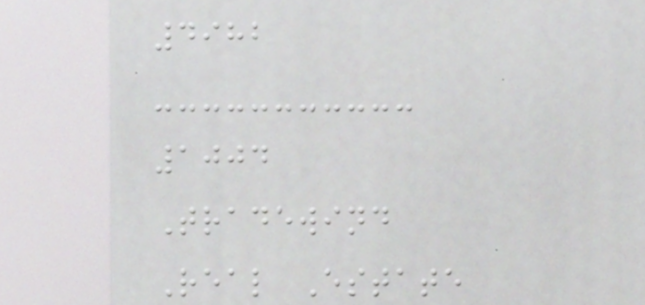4982
1004
Tradewind
Real Estate
